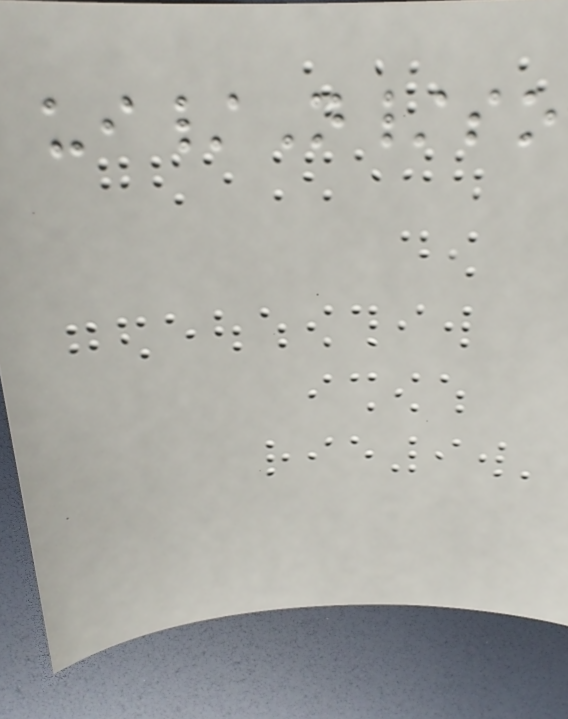ui/N/so
